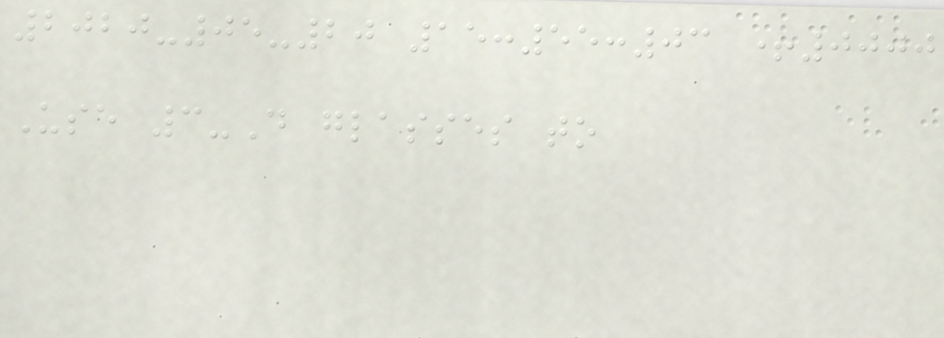2020-05-20 15:55:03 +0000
Use 3-D glasses to
